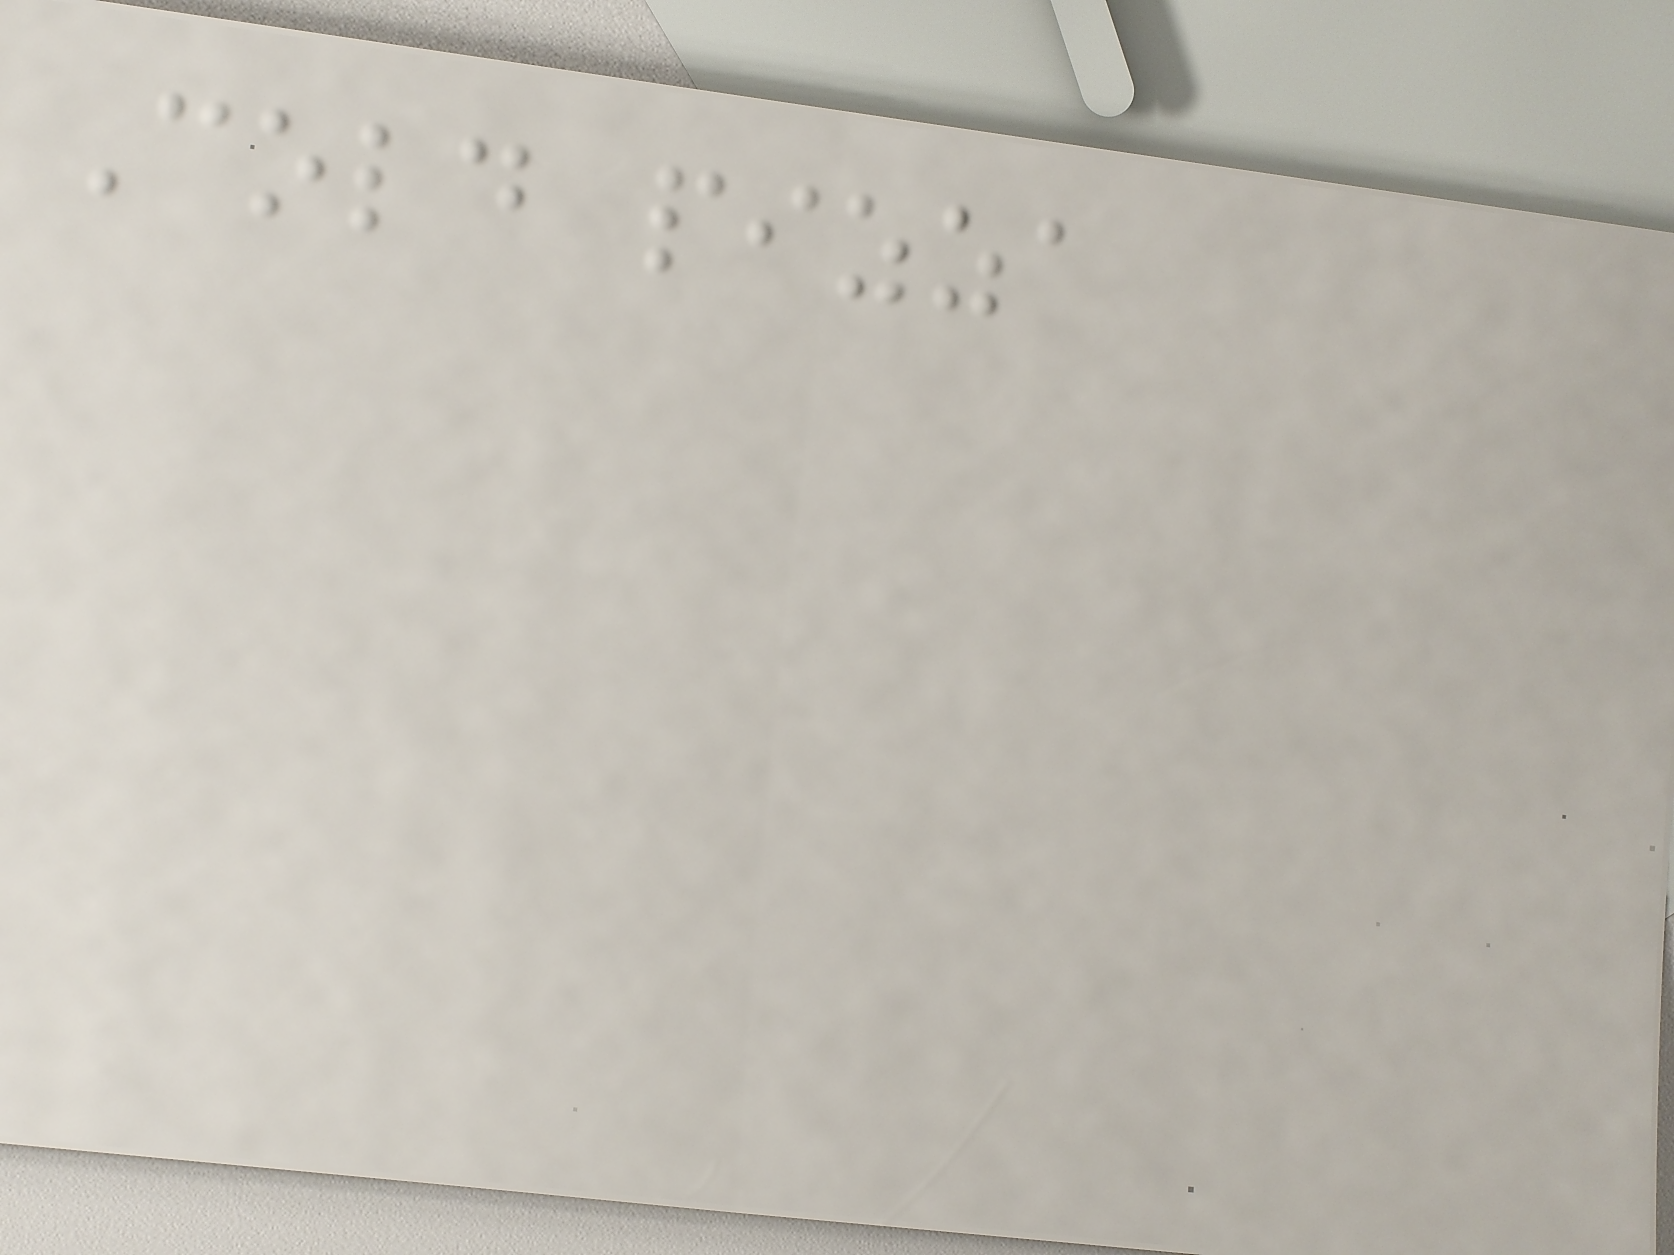Cold pizza
